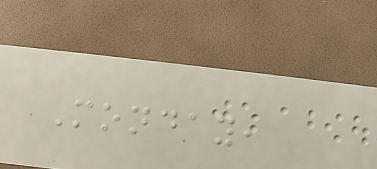Monday,
